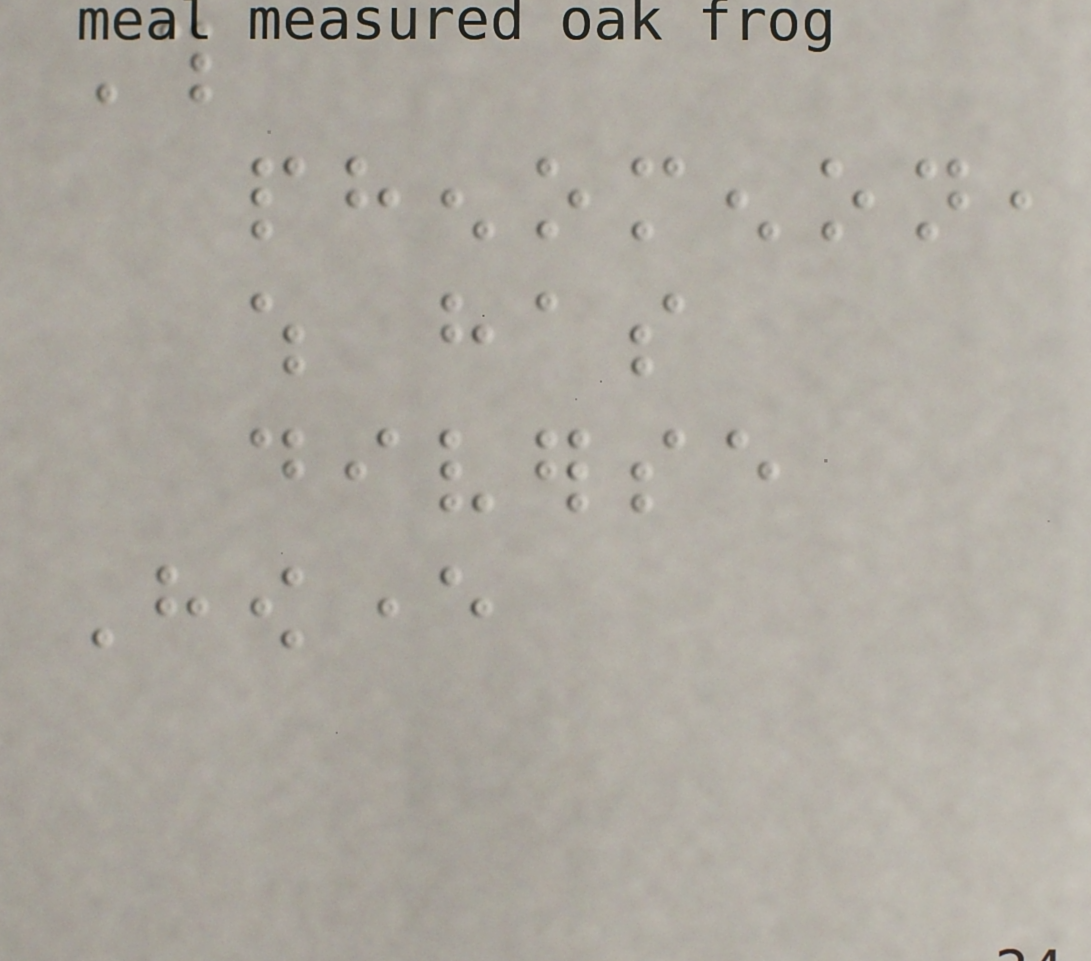This
phenomenon,
which has
diverse
However
